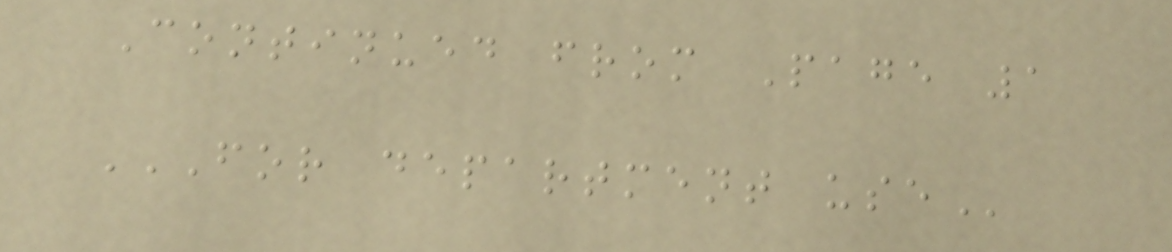Continued from Page 1
FOR DEPARTMENT USE
